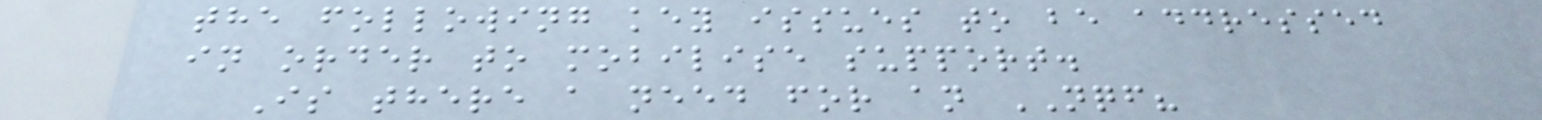the following key issues to be addressed
in order to mobilise support.
Is there a need for an NQF?
